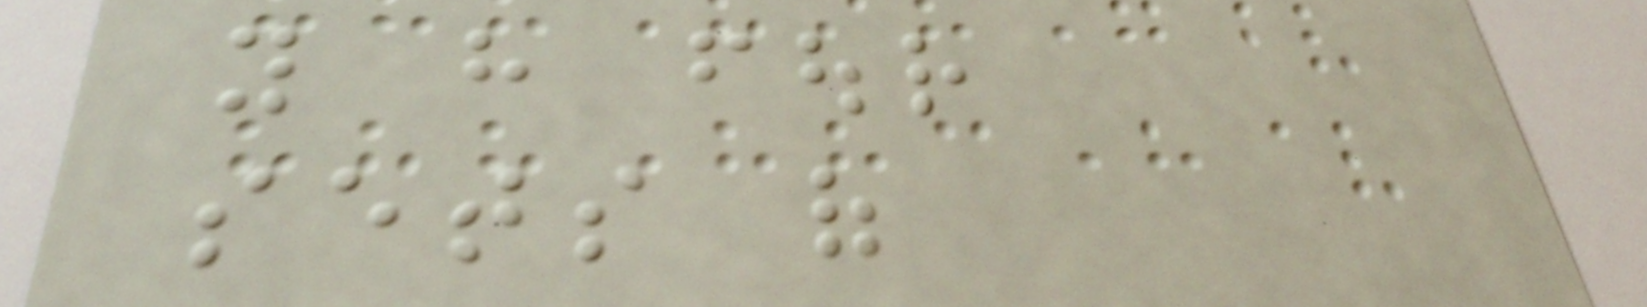you have four
sets of
